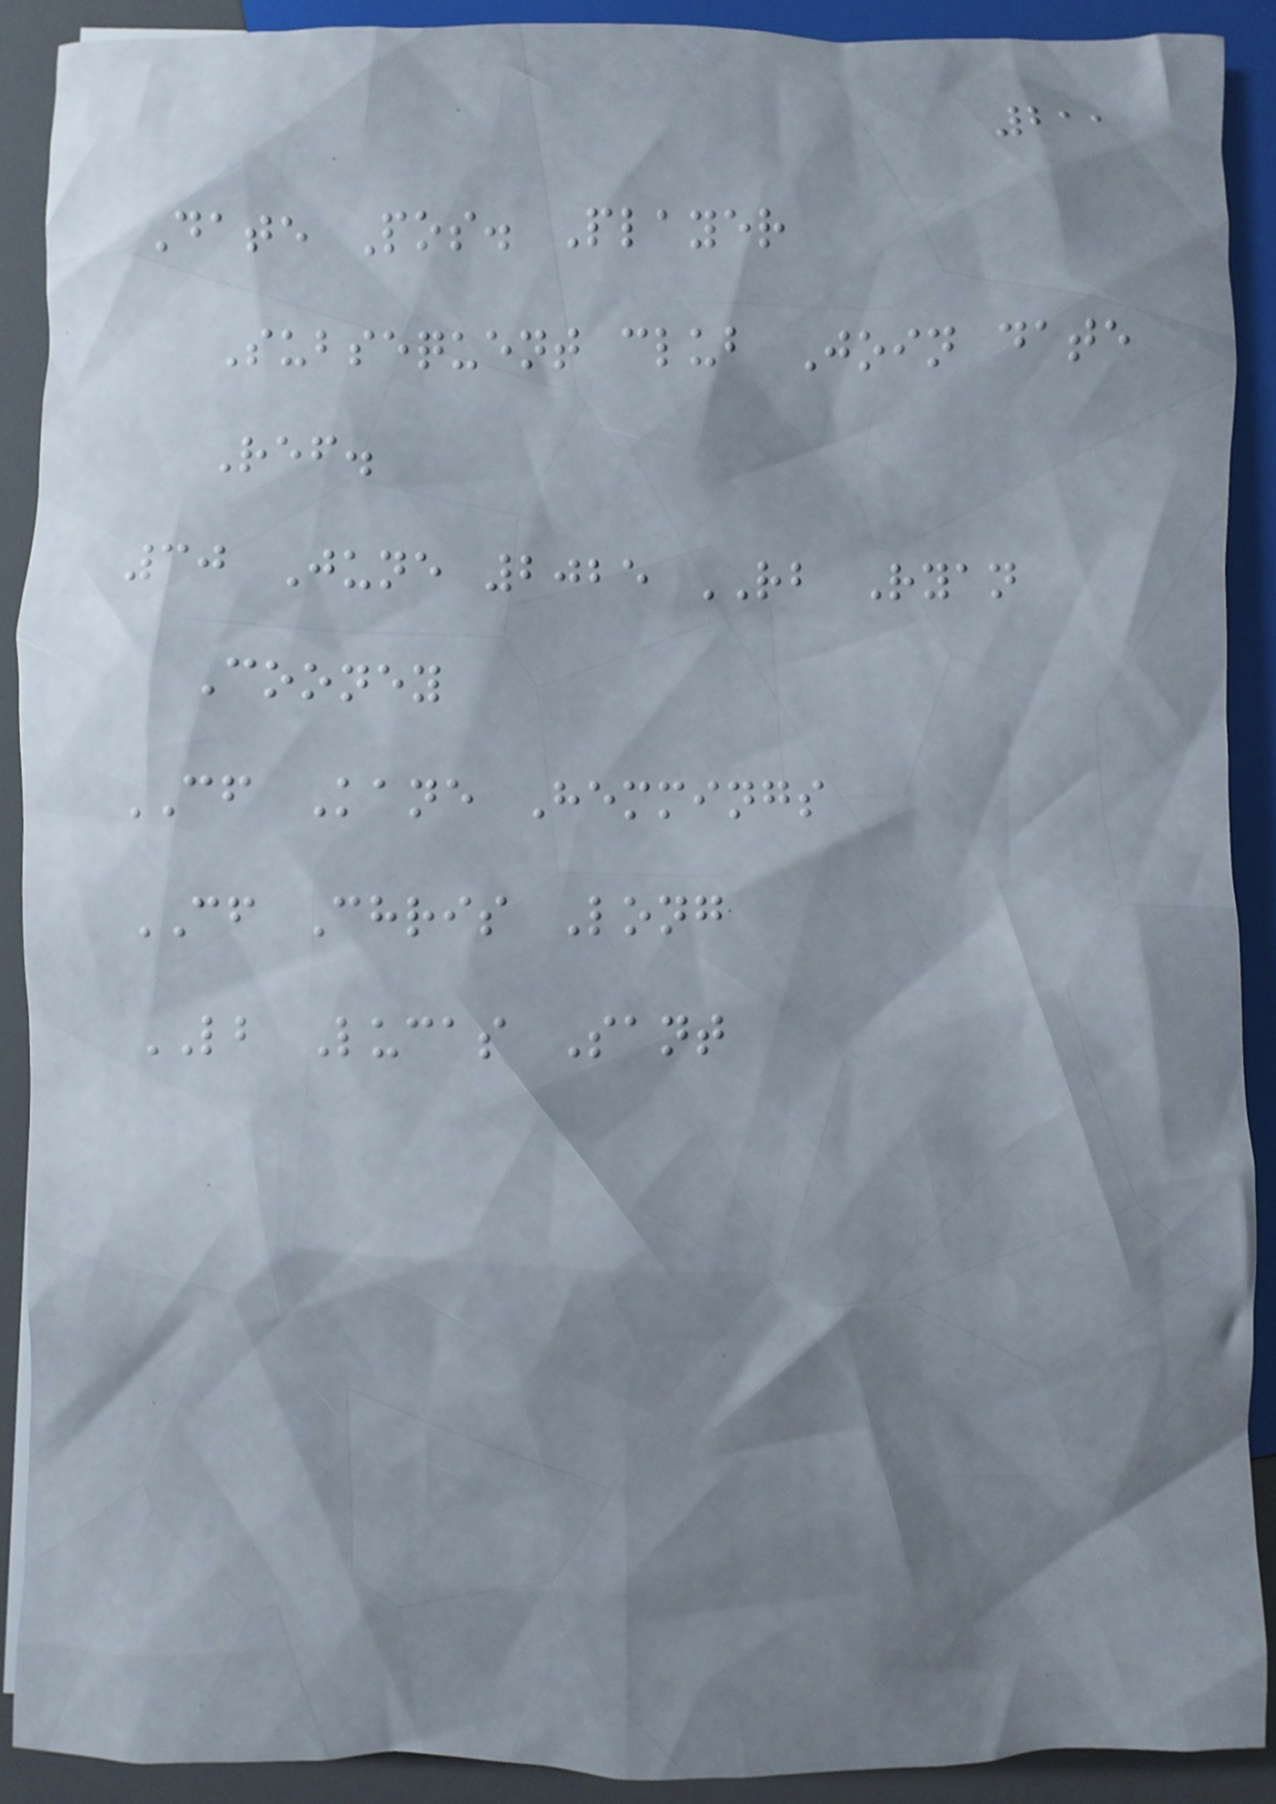211
Date Pos. Player
Subsequent club Join date
Ref.
30 June 2025 RB Ryan
Cooney
CF Kane Hemmings
CF Chris Long
LB Lucas Sant
